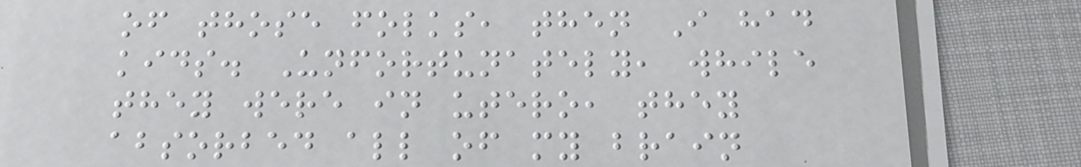of those folks, then I had
kids. Unfortunately, while
they were in utero, they
absorbed all of my brain
